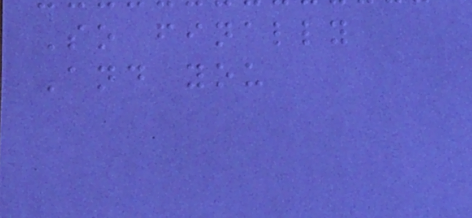So finally
And you
